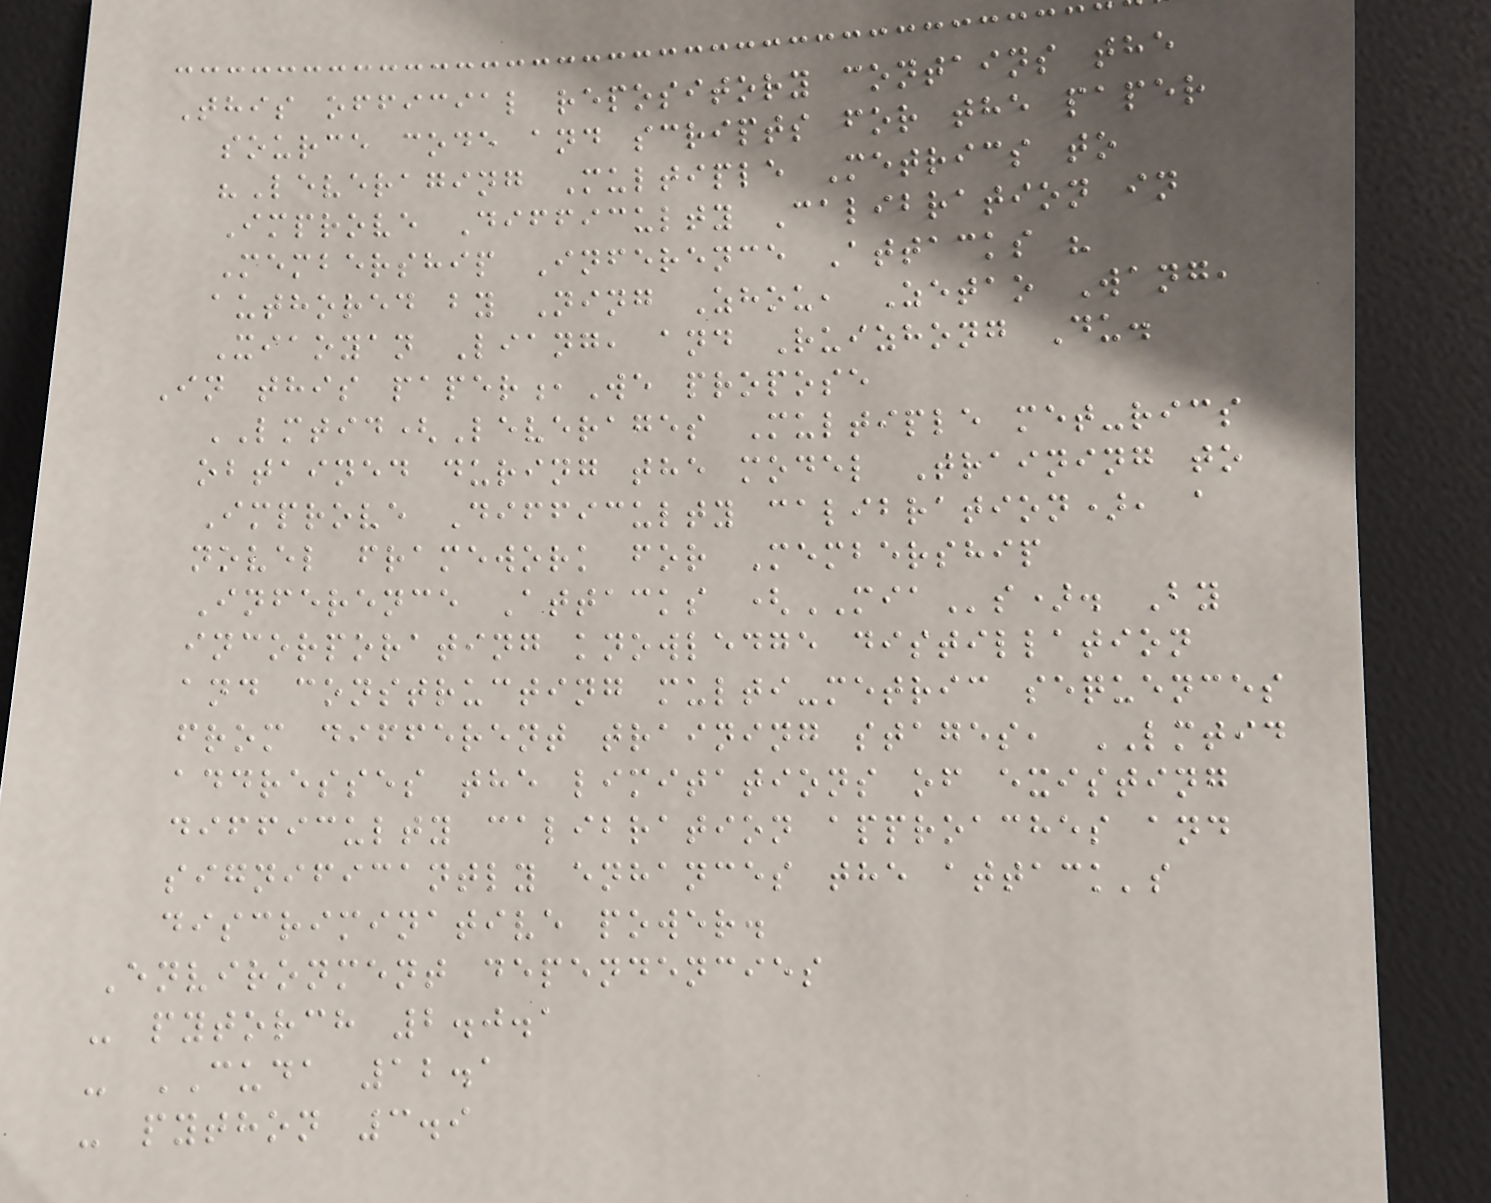This official repository contains the
source code and scripts for the paper
"Leveraging Multiple Metrics to
Improve Difficulty Calibration in
Membership Inference Attacks "
authored by Ning Zhou, Zetao Wang,
Xiaoyan Liang, and Ruizhong Du.
In this paper,We propose
LMTID(Leverages Multiple met-rics
obtained during the model Training to
Improve Difficulty calibration), a
novel framework for Membership
Inference Attacks (MIAs). By
incorporating knowledge distillation
and constructing multi-metric sequences
from different training stages, LMTID
addresses the limitations of existing
difficulty calibration approaches and
significantly enhances the attack's
discriminative power.
Environment dependencies
- pytorch 2.0.1
- CUDA 12.1
- python 3.9
